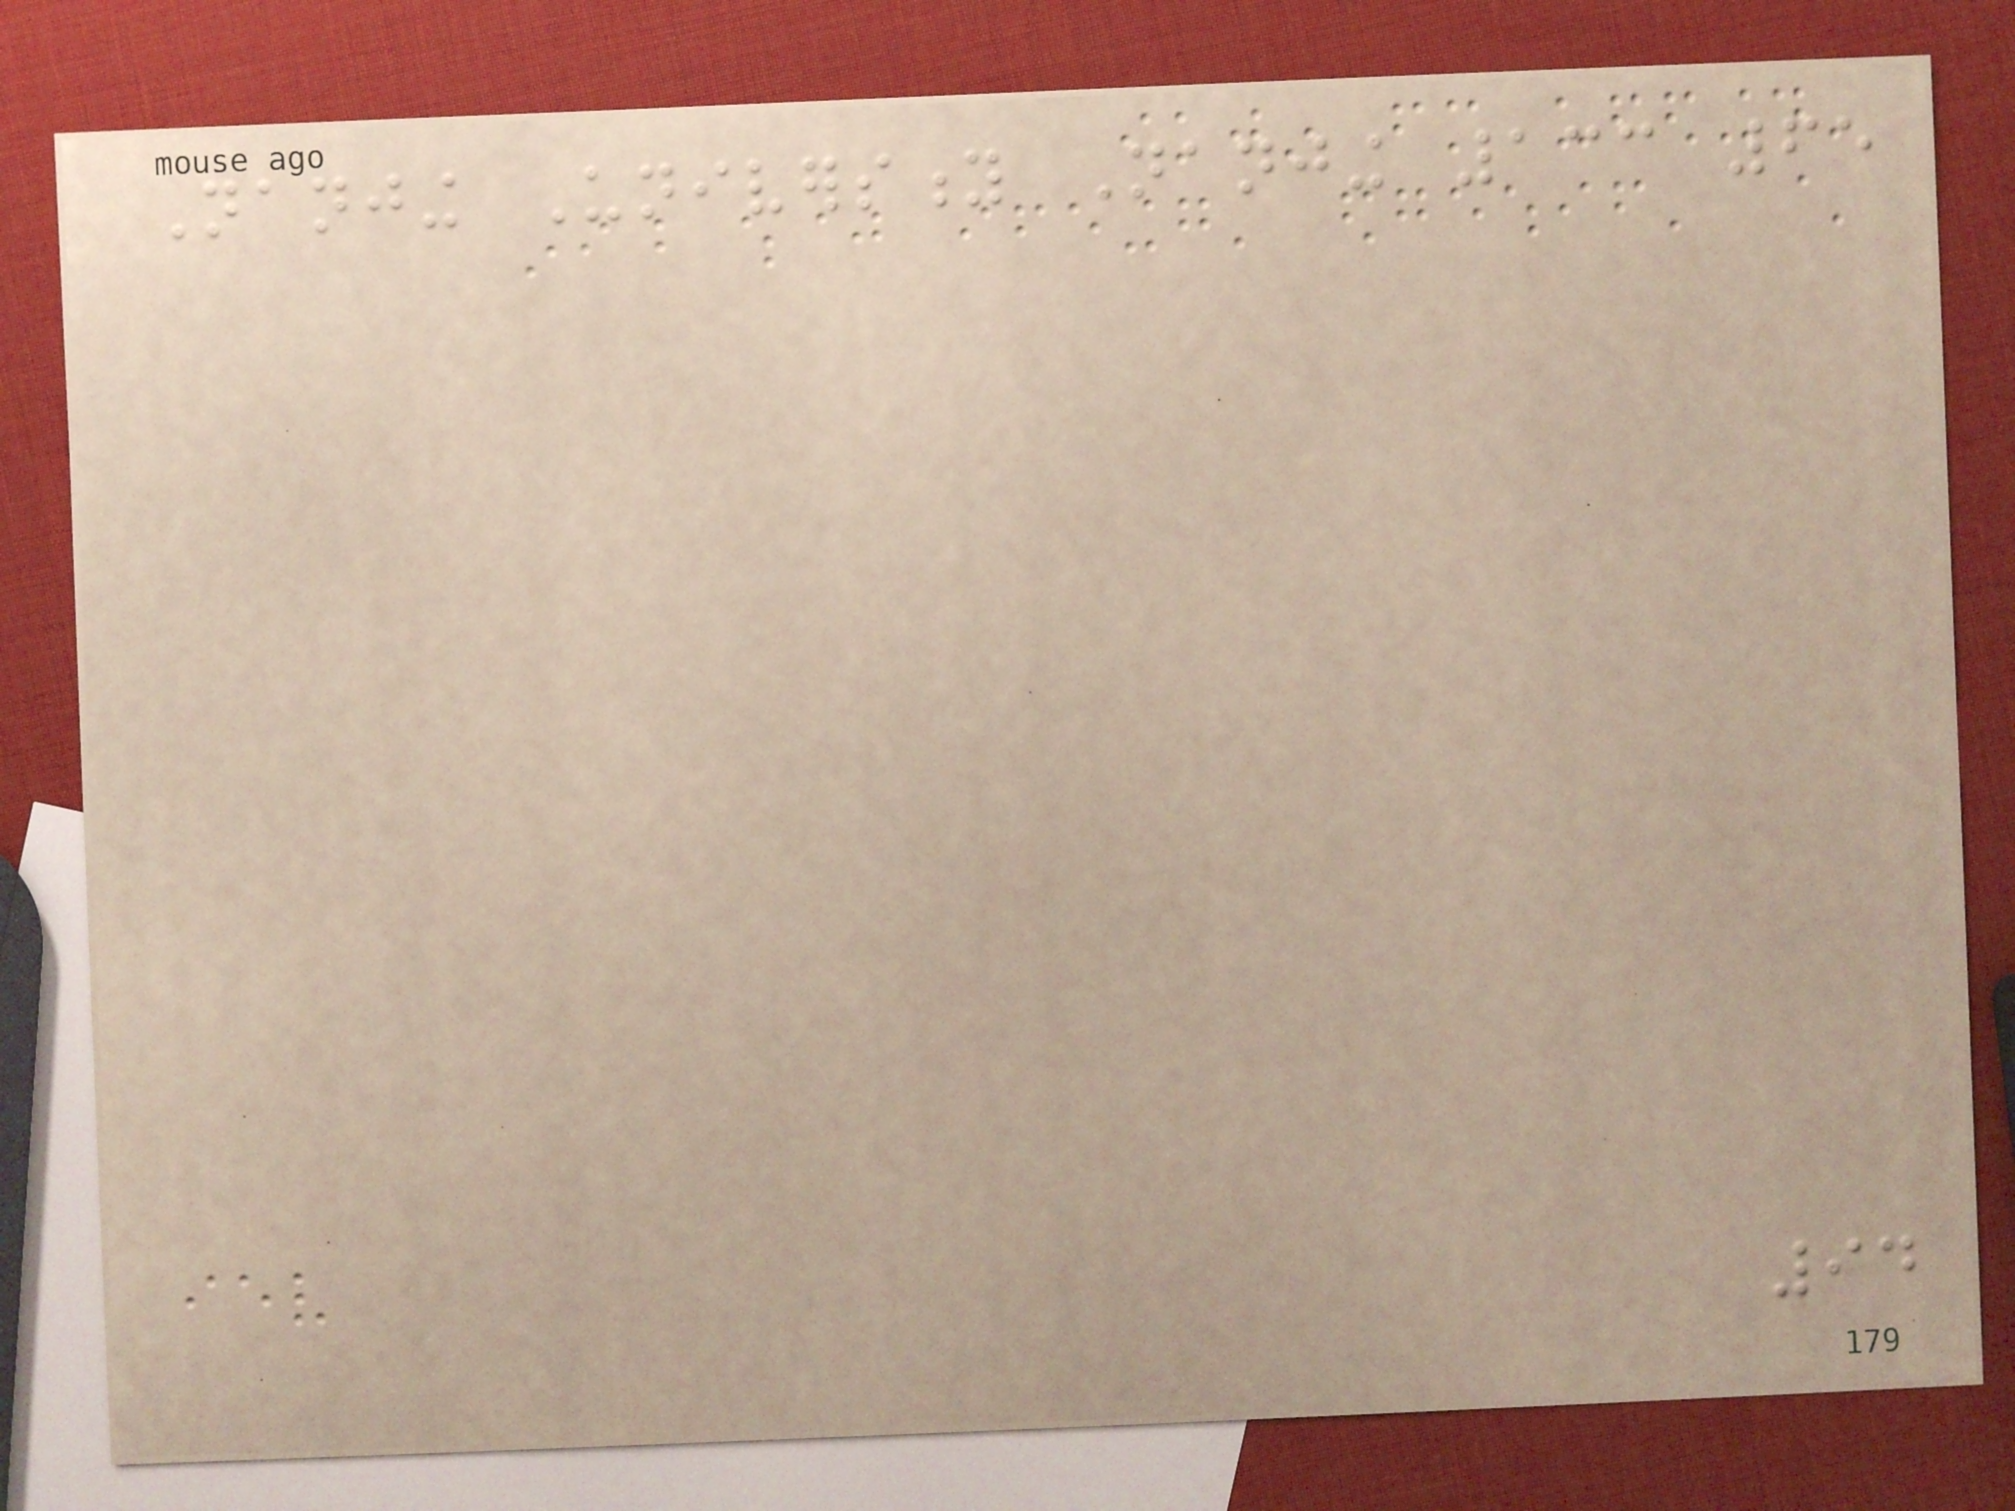Nanjing University Nanjing 133 65
94
